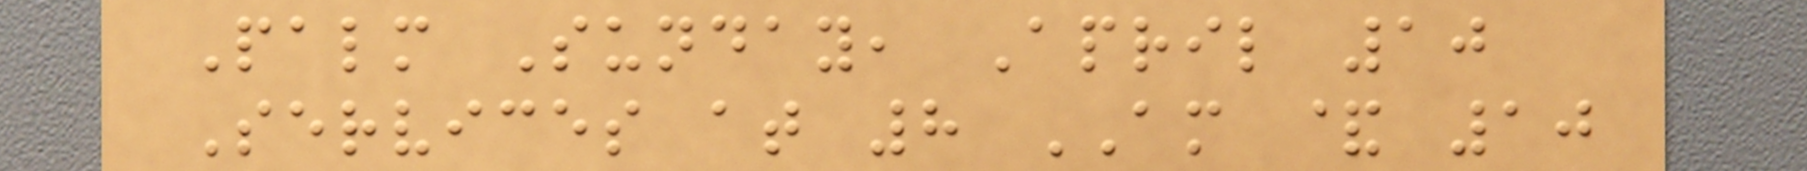Palm Sunday, April 10
Services at 8 AM & 10
